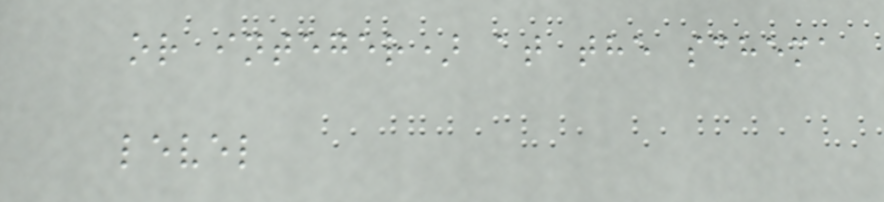or integer) at the schema
level
